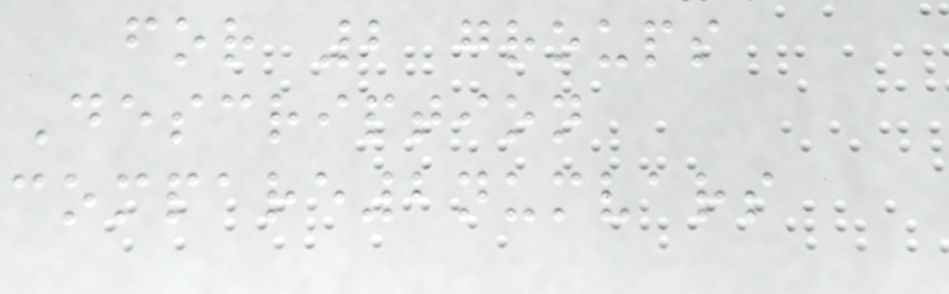for 2 groups
Description
compare2numvars
